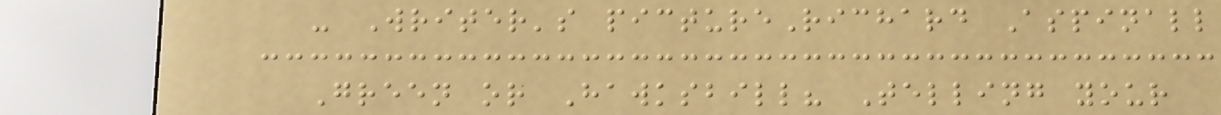- Writer's pictureRichard Aspinall
Green or Hawksbill? Telling your
